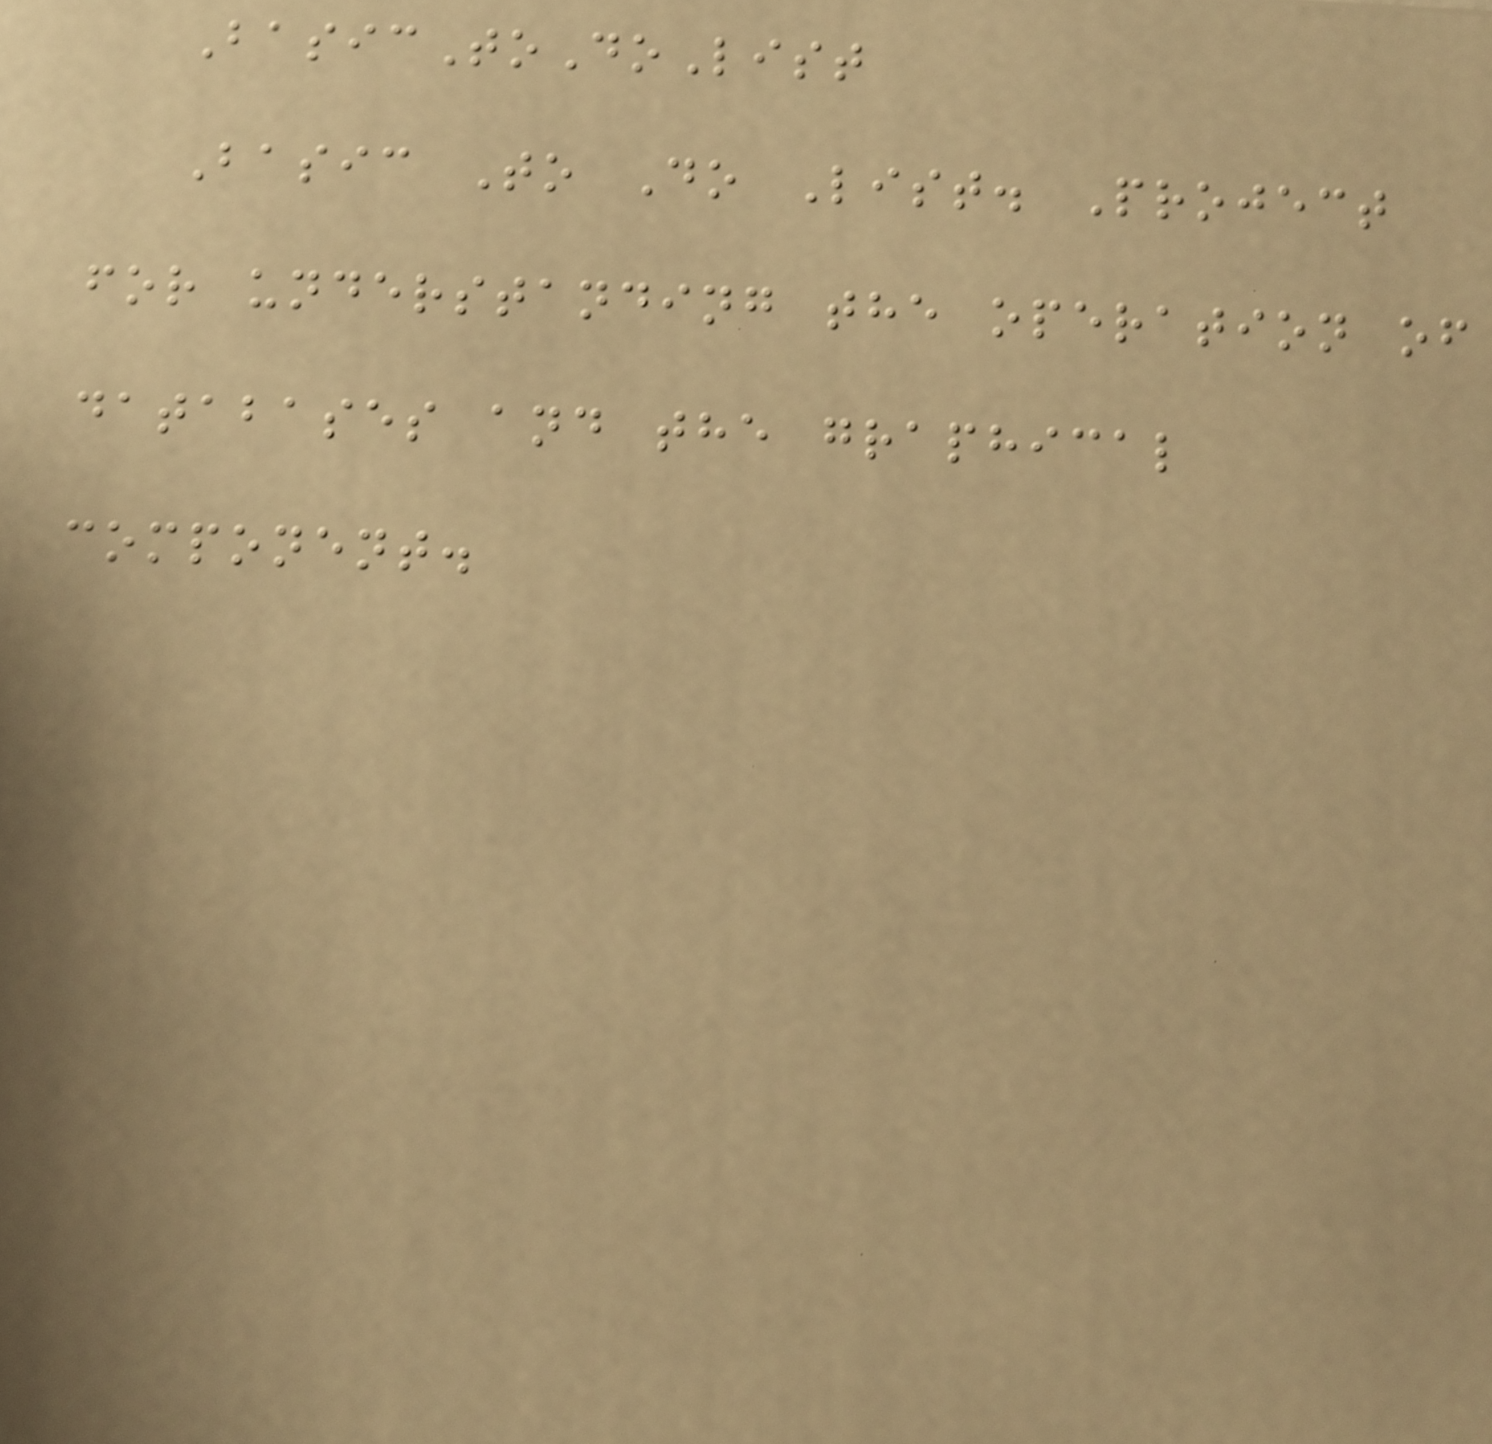BasicToDoList
Basic To Do List. Project
for understanding the operation of
databases and the graphical
component.
